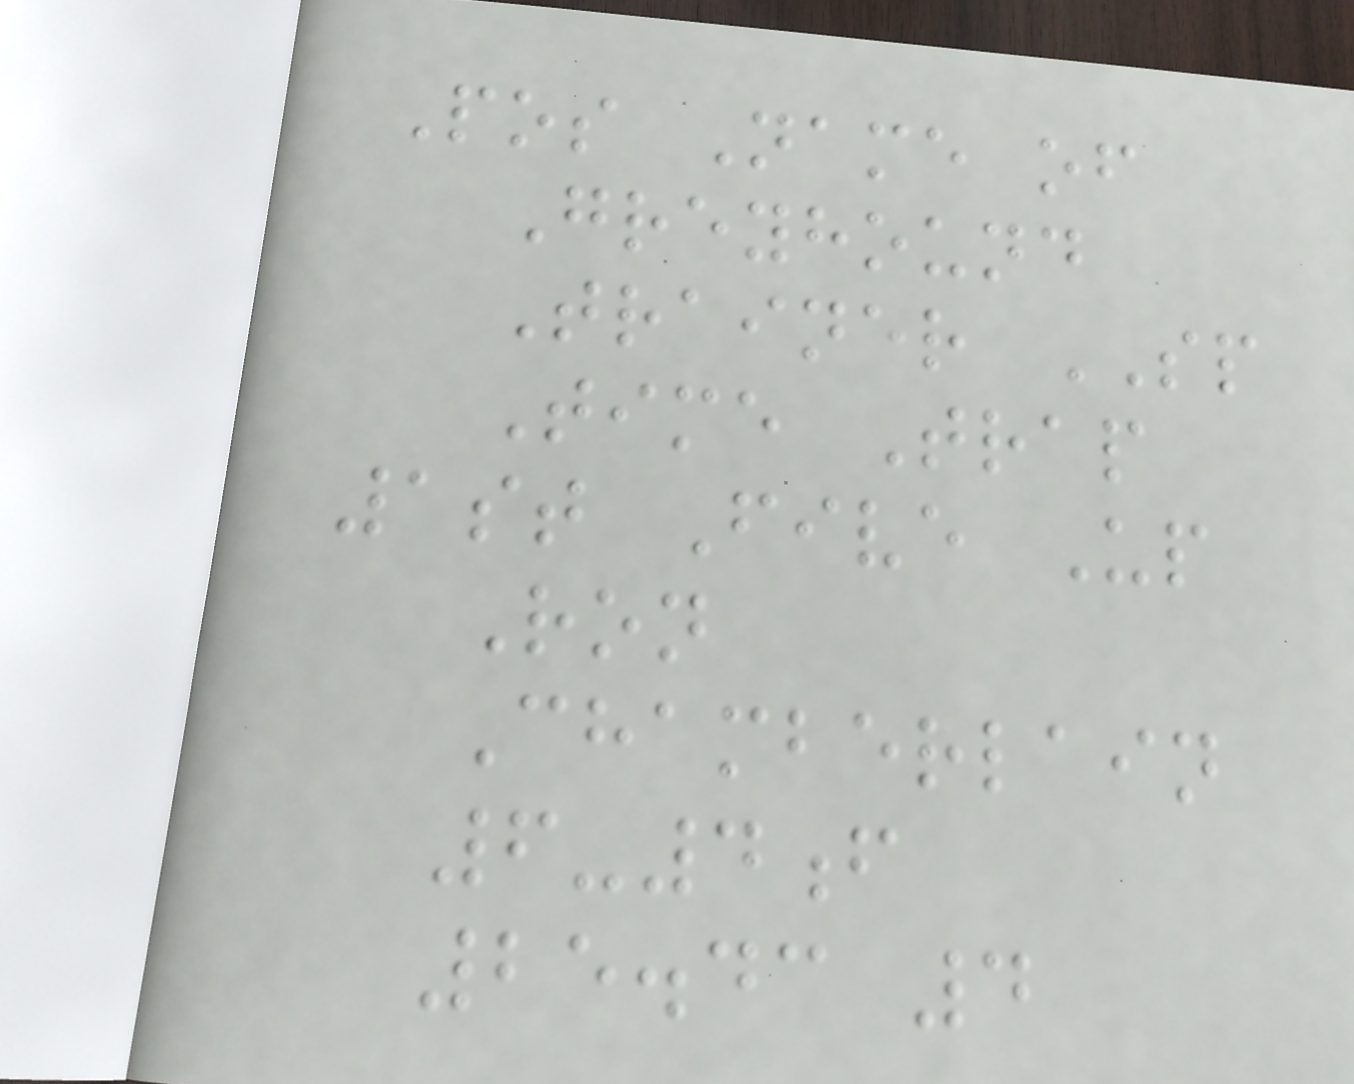Pos Name of
Greyhound
Trainer SP
Time Trap
1st Five Up
Ron
Chamberlain
6-4f
25.43 4
